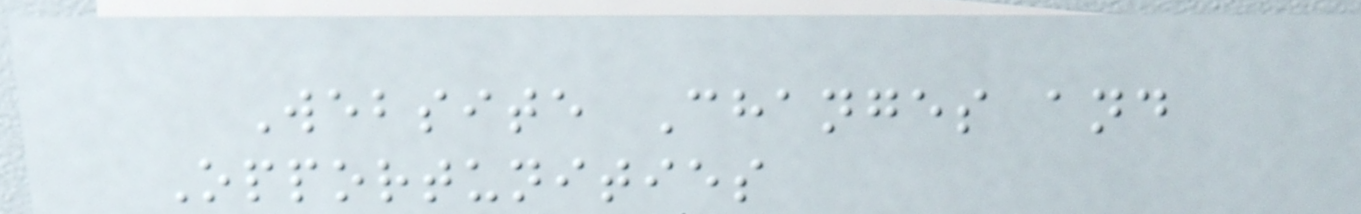Website Changes and
Opportunities
